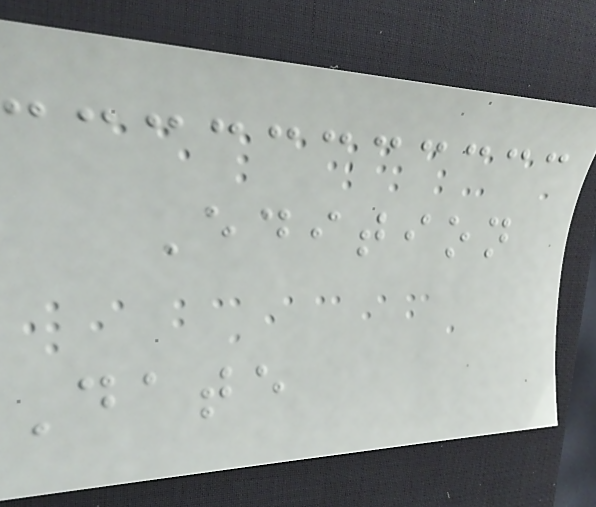Edition
Date
